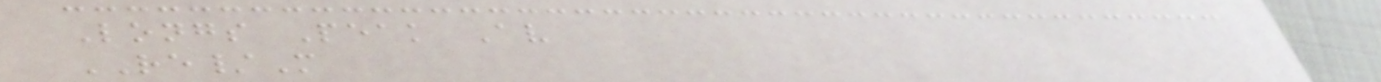Longs Peak Av
RE/M
